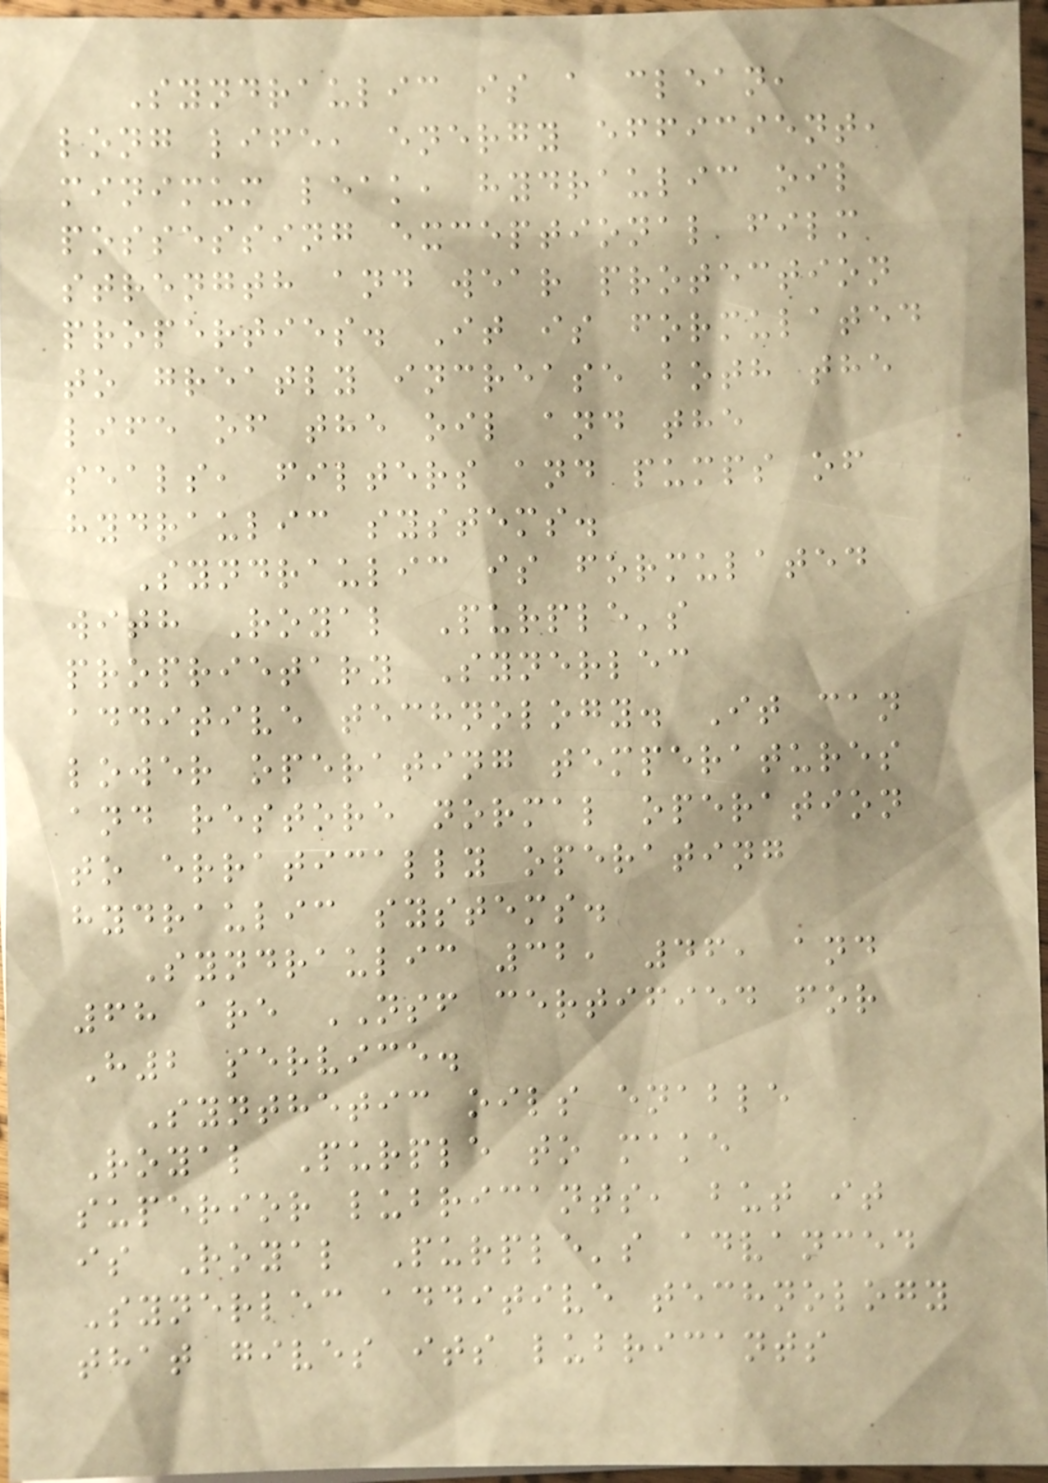Syndraulic is a clean,
long life, energy efficient,
minimum leak, hydraulic oil
possessing exceptional film
strength and wear protection
properties. It is formulated
to greatly increase both the
life of the oil and the
seals, filters and pumps of
hydraulic systems.
Syndraulic is formulated
with Royal Purple's
proprietary Synerlec
additive technology. It can
lower operating temperatures
and restore normal operation
to erratically operating
hydraulic systems.
Syndraulic 32, 46, and
68 are NSF certified for
H2 service.
Synthetic oils enable
Royal Purple to make
superior lubricants, but it
is Royal Purple's advanced
Synerlec additive technology
that gives its lubricants
